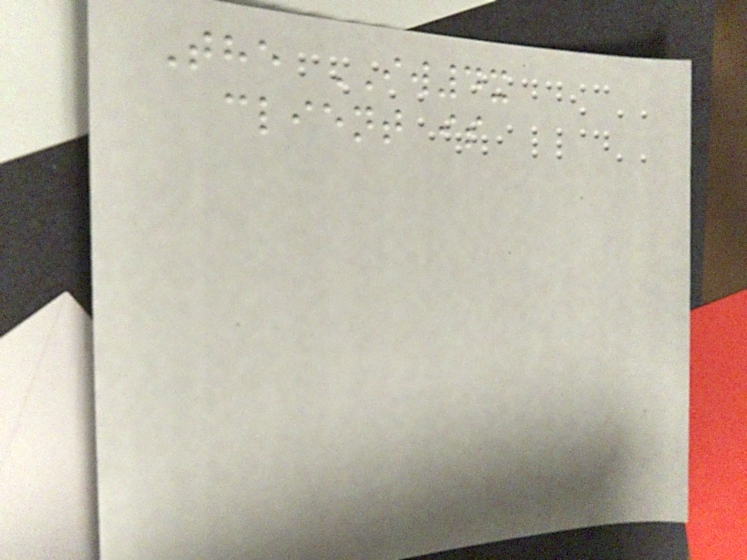The IW4x
client is
